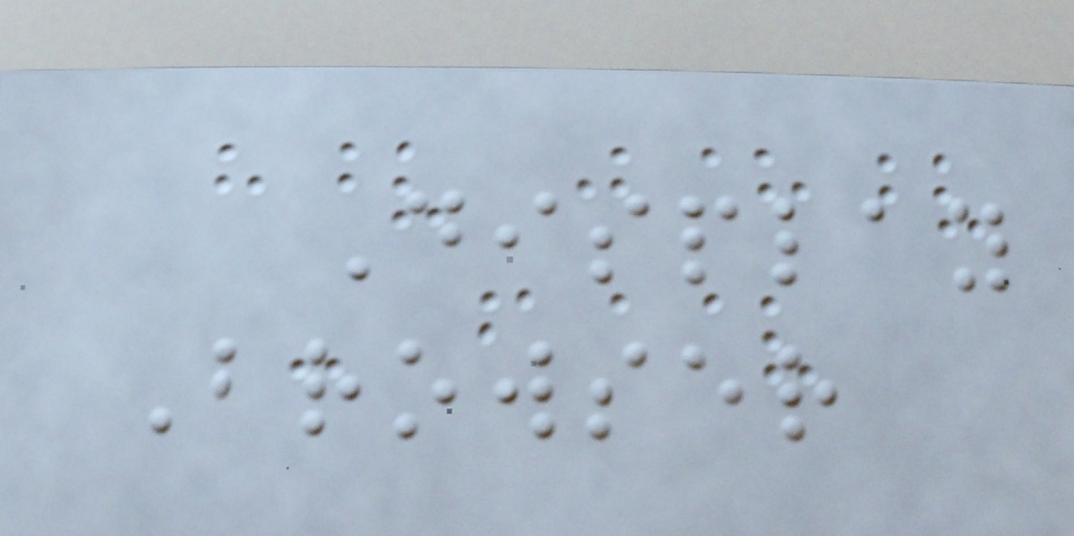Display
Browser
